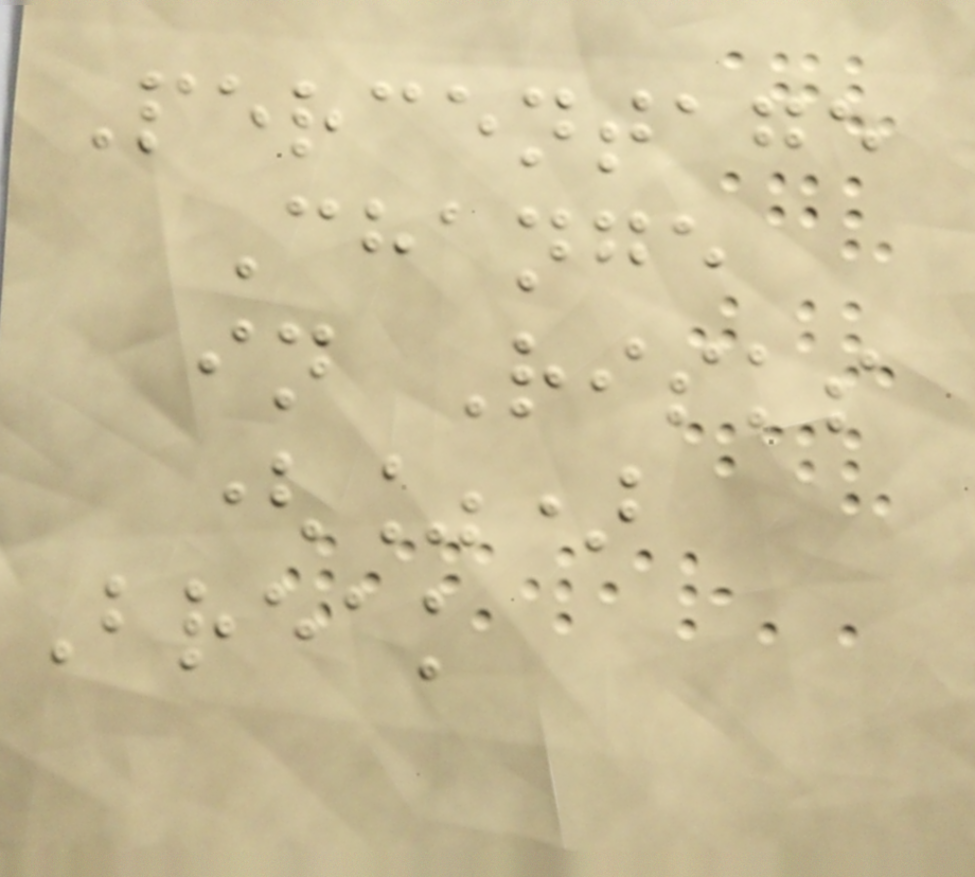Percentage
Change
in Risks
(%)
Break
